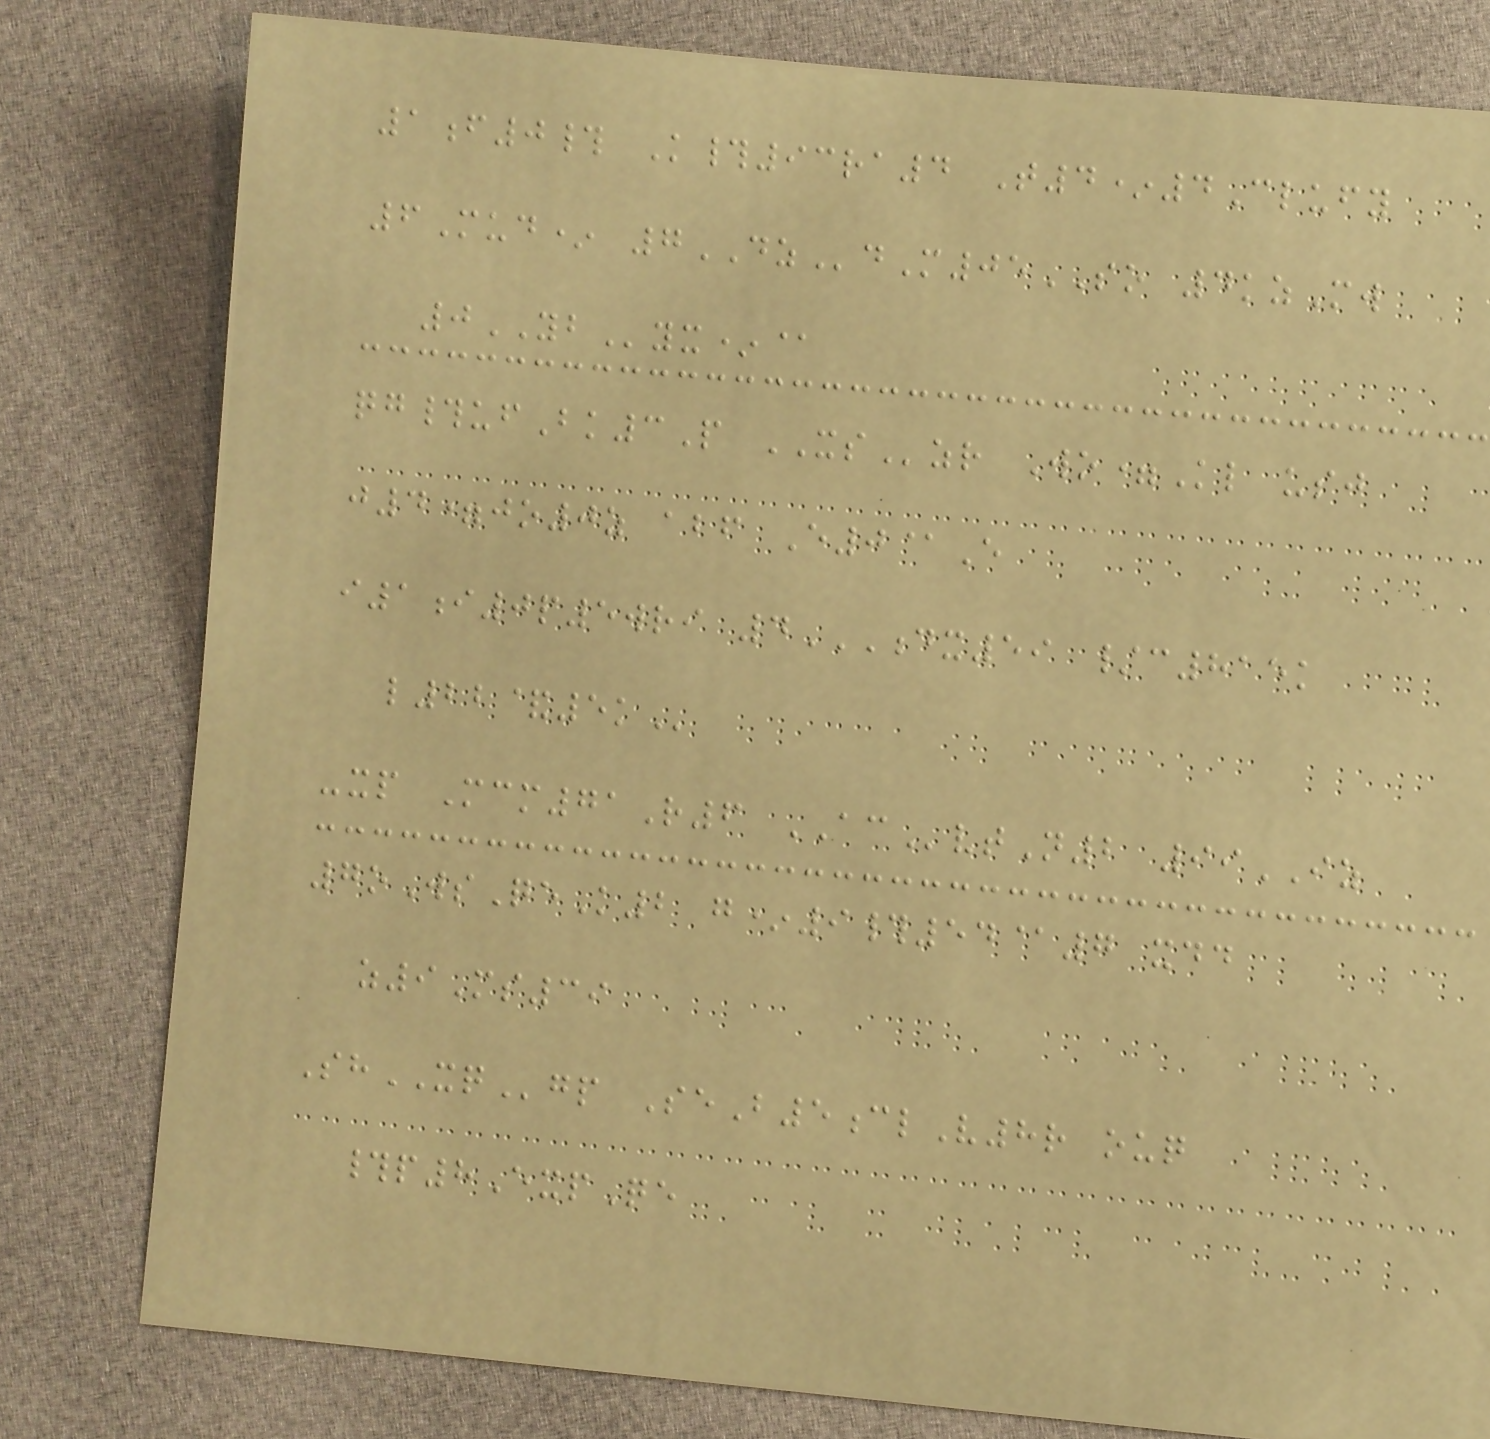1f0# K#93ra4 T4*4Clufy
6Mud* 7DZdM05SO 4kzMw
0YByx*@
qg#ufBk3P XSzr Wo=Kl usj
j4=jo0z abf E0@E
i1i0p5wri 4DX59 /C815K
L22&5K
-xp Mcm71R6 ACvtN2 99IZ
7oWsQeK2 g*9#54@7 xdd
z9Ms39
ShXQgp SeB5clV8r ouq
#p8ExpQe
